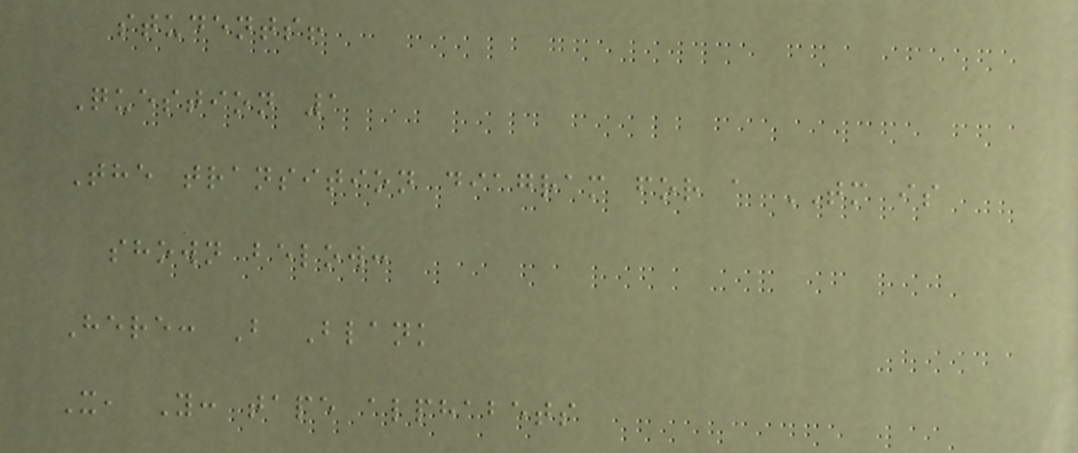students!
Question 1
The transition diagram for a TM is
shown below:
Here: B Blank
X, Y: tape alphabets
